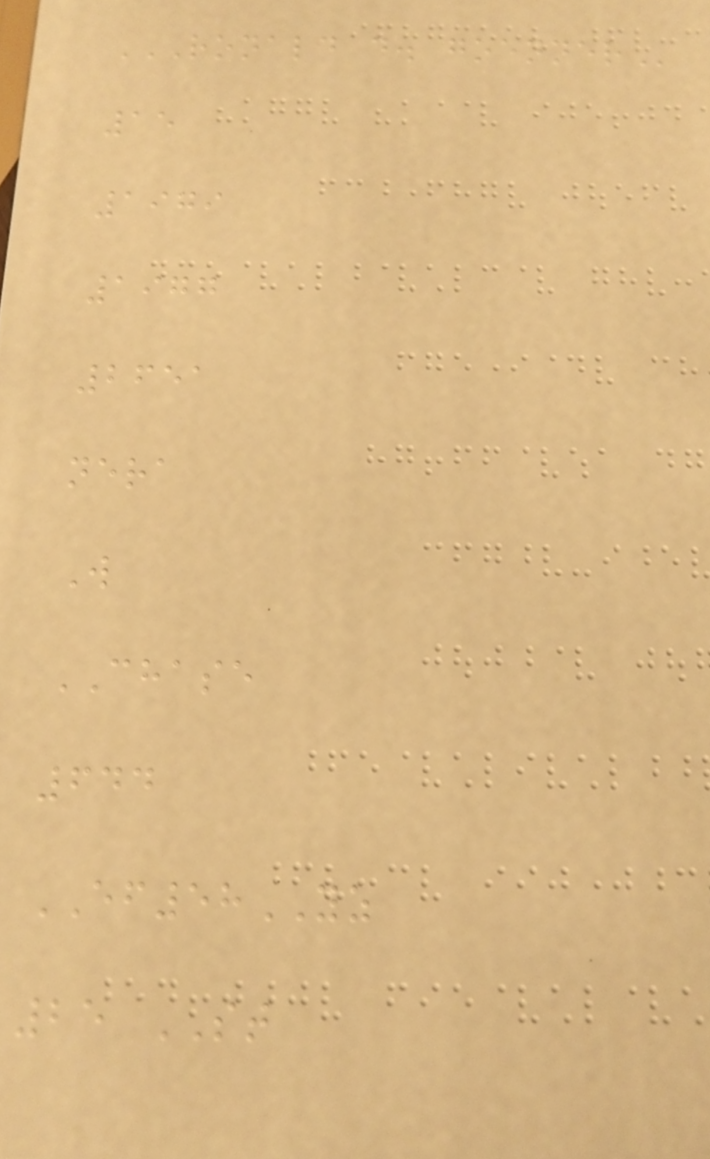RONALD D. GOENNER
15
1979
1977
2651
nera
W
CHASE
644
EF58YZ
25 ST
